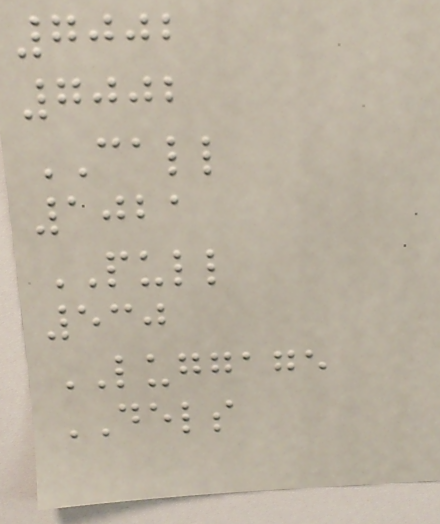7002
7002
CALL
1021
PULL
530
LUGGAGE
DELS
